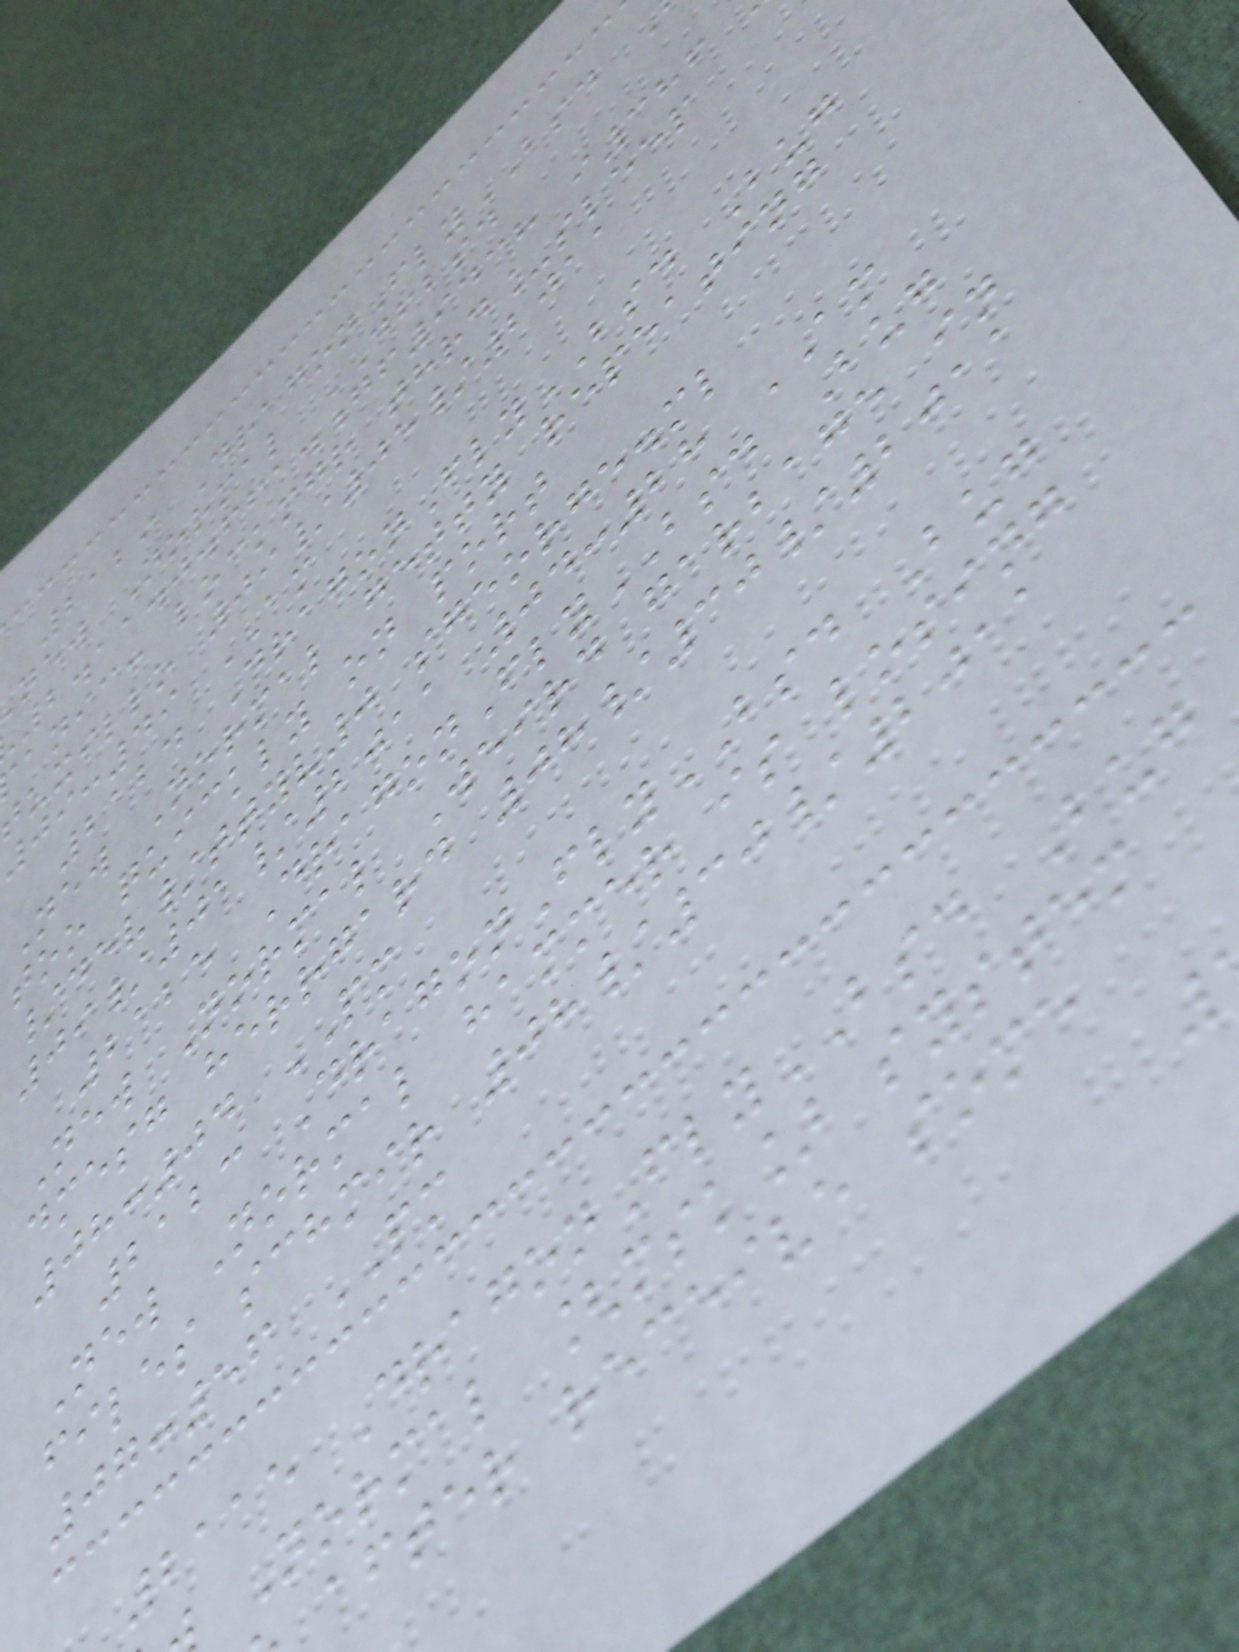2129 DragonFlyBSD
new Normal DFBSD
2.11.0.661.gf9438 i386
anic: lockmgr thrd_sleep
uxillo 09/05/2011
09:49 AM
2124 DragonFlyBSD Bug
New Normal getty repeating
too quickly on port
/dev/ttyv0 sgeorge.ml
09/01/2011 04:28 AM
2125 DragonFlyBSD Bug
New Normal Weird garbage in
dmesg herrgard 08/30/2011
08:04 PM
2123 DragonFlyBSD Bug
New Normal hammer is losing
files schmir 08/30/2011
07:56 PM
2115 DragonFlyBSD Bug
Normal [msk] system
after receive some
